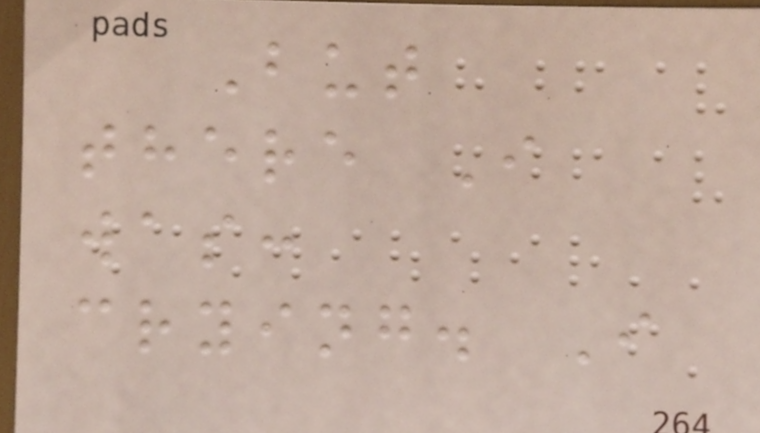But
there I
was:
crying. I
